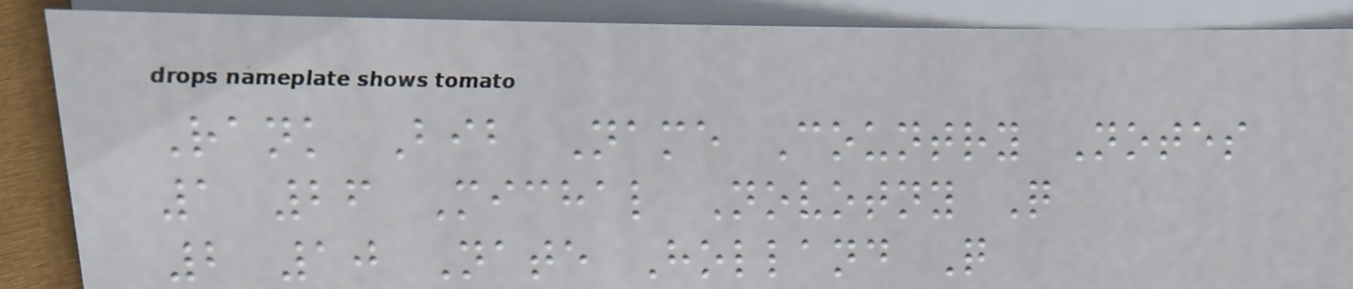Rank Bib Name Country Notes
1 26 Michal Novotny Q
2 10 Nate Holland Q
